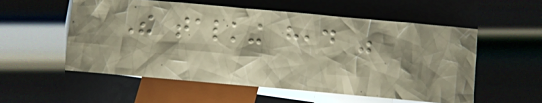The talking head was
